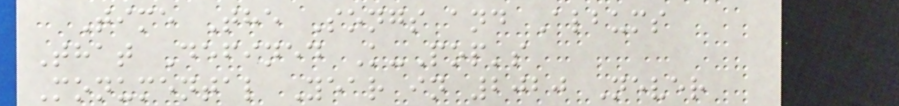Time The Songs and Albums
That Defined K-Pop's
Monumental Year in 2020 Never
